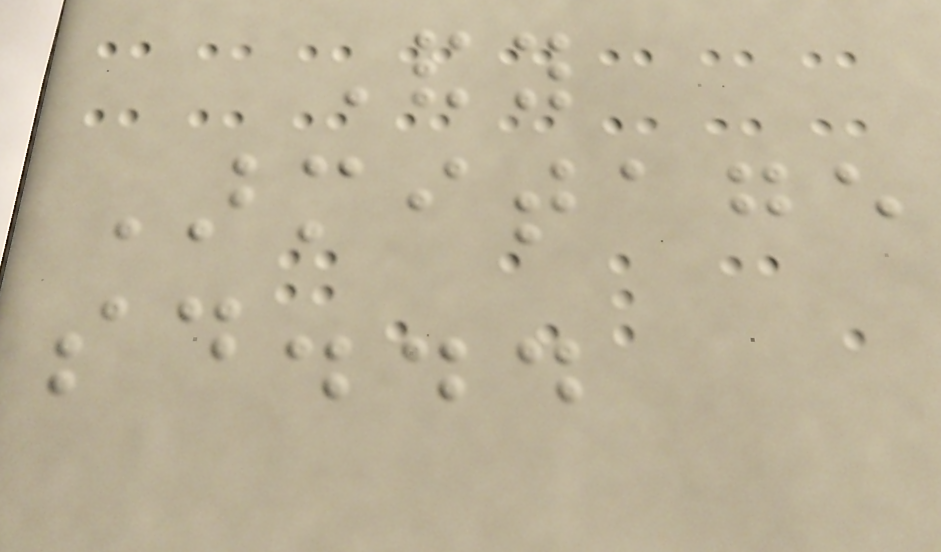Andy
Armitage
said...
